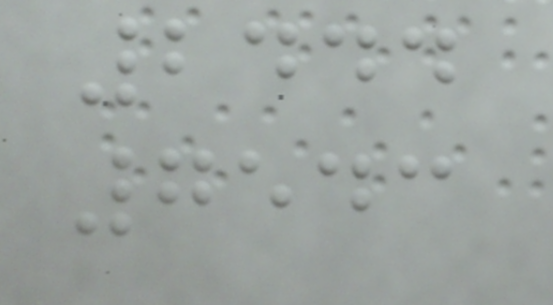2444
7543
